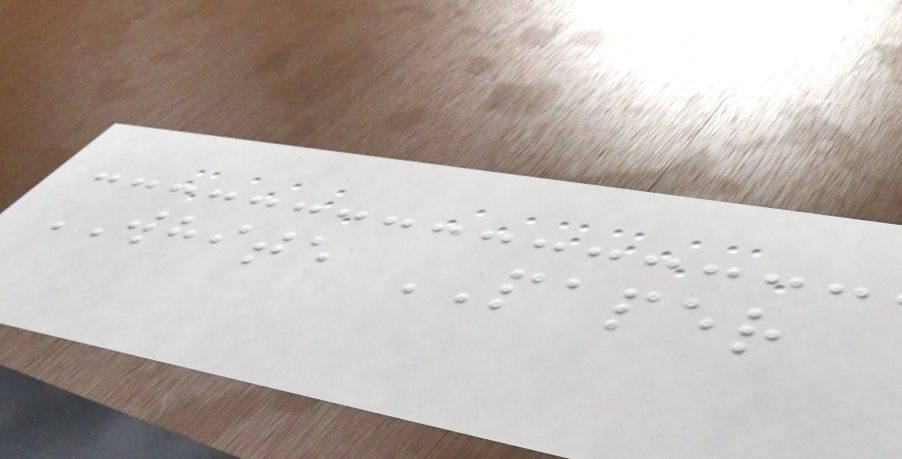WHITE PAPER
